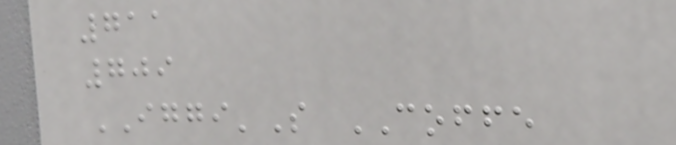711
709
IGGI'S COFFE
